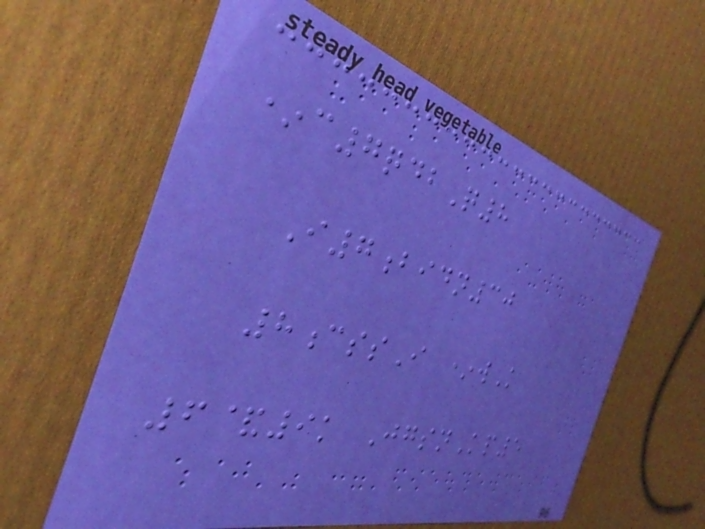*c7qdbQ8
I7bidn30
8cssI *wK
6&9k JgsnKp5
